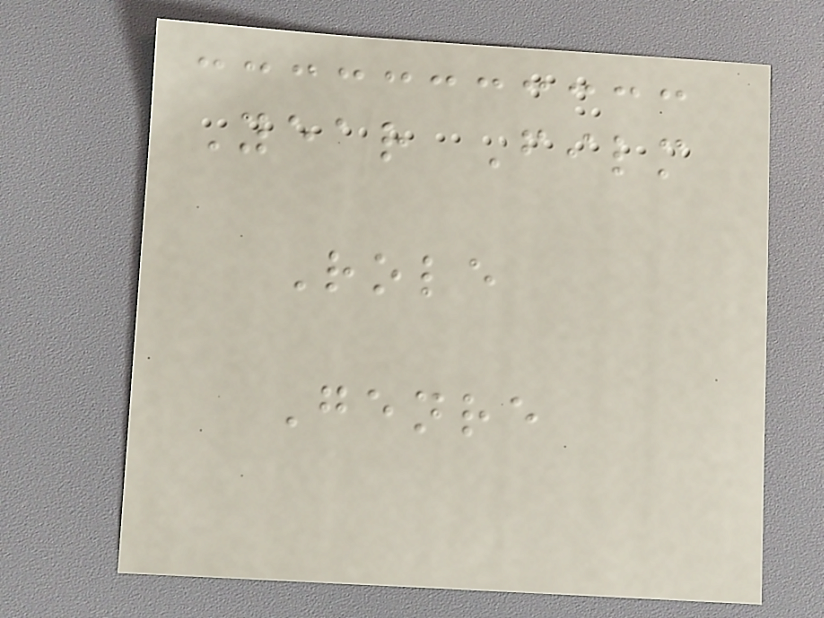Year Film
Role
Genre
